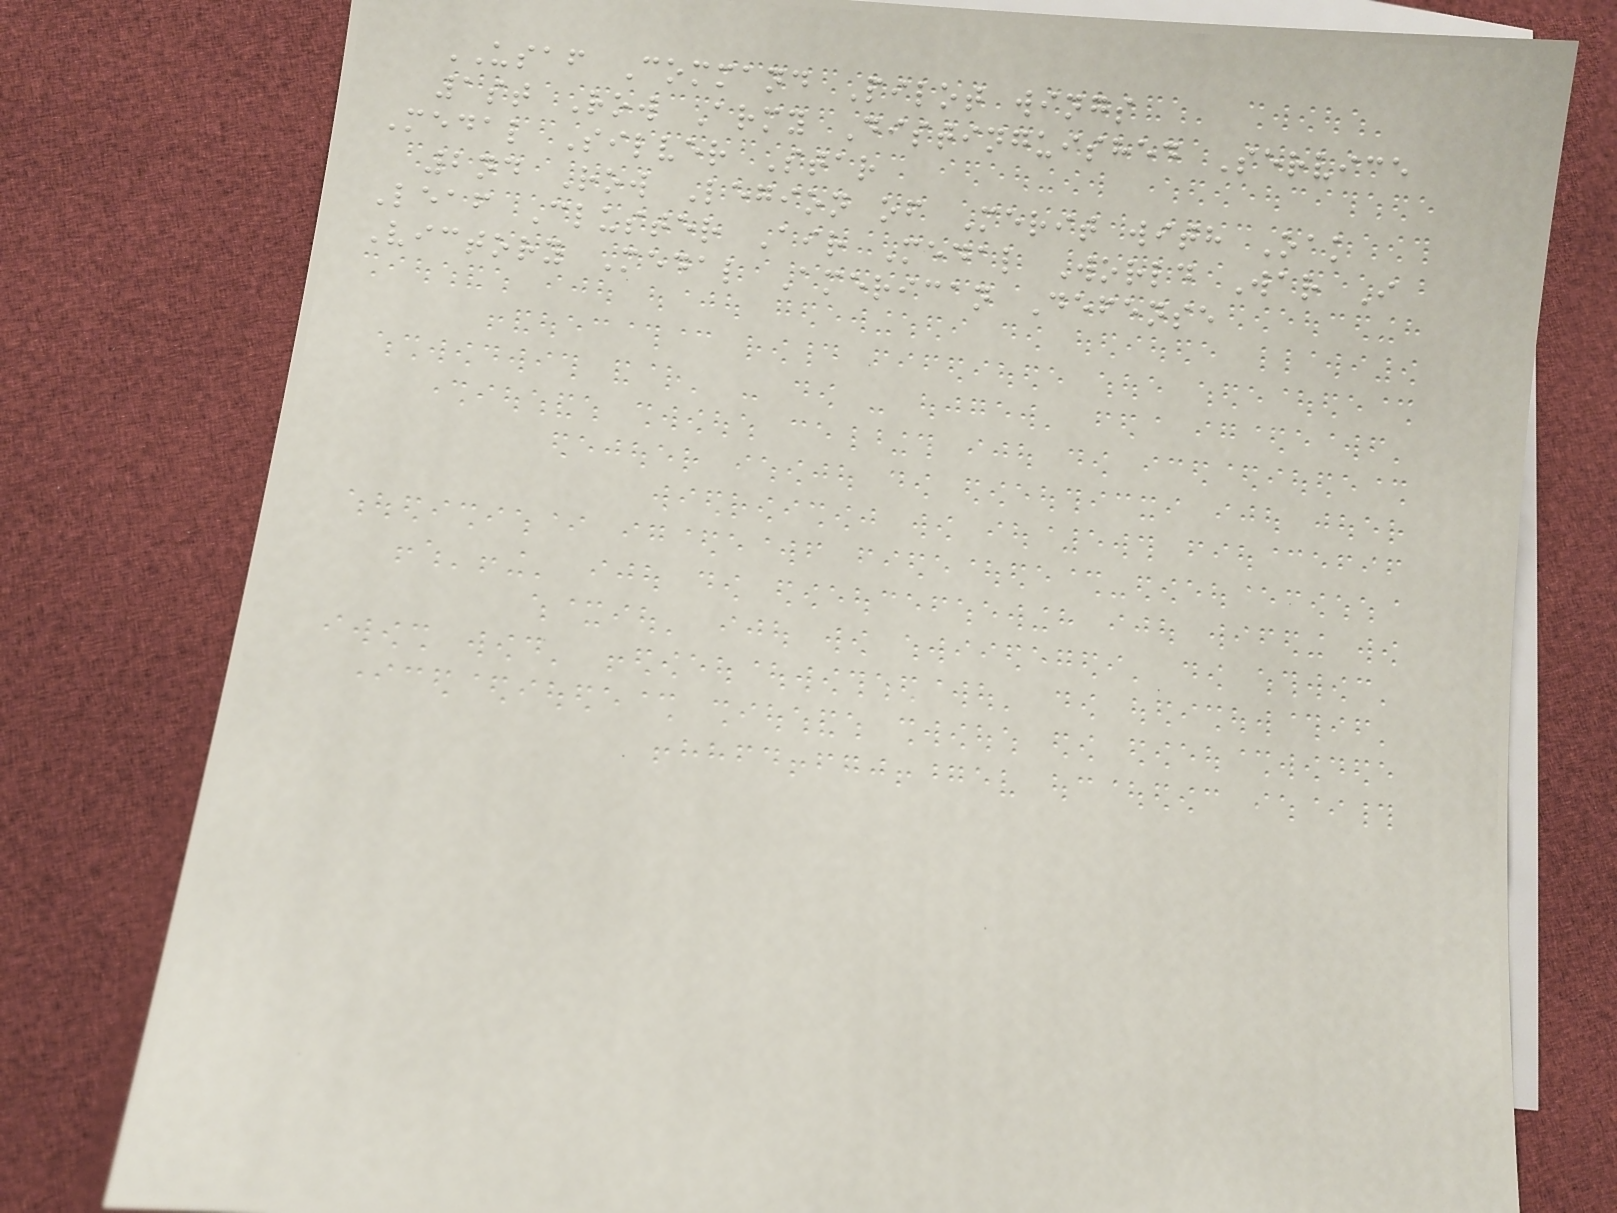USAF Command Pilot wings
1st Row Army Distinguished Service
Medal Silver Star
2nd Row Legion of Merit with Oak
Leaf Cluster Air Medal World War I
Victory Medal American Defense
